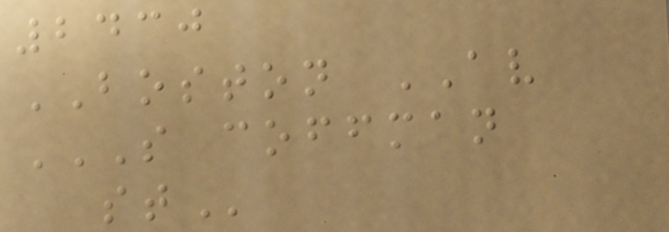2430
BOSTON AV
S COFFMAN
ST
